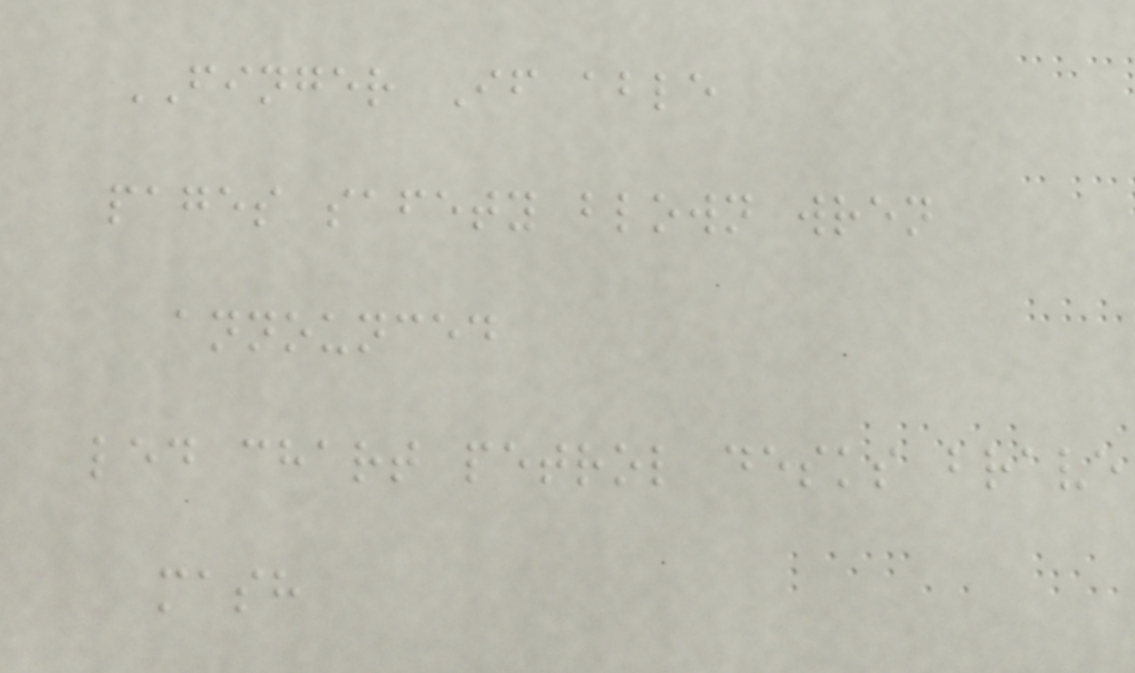FINGER If able
pages safety blown wren
announced
led chart petrol desks brave
mash
